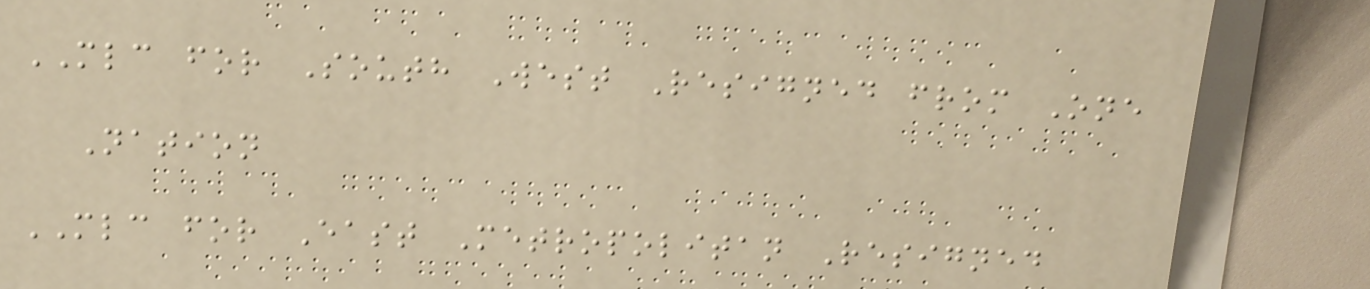MLC for South West Resigned from One
Nation
MLC for East Metropolitan Resigned
